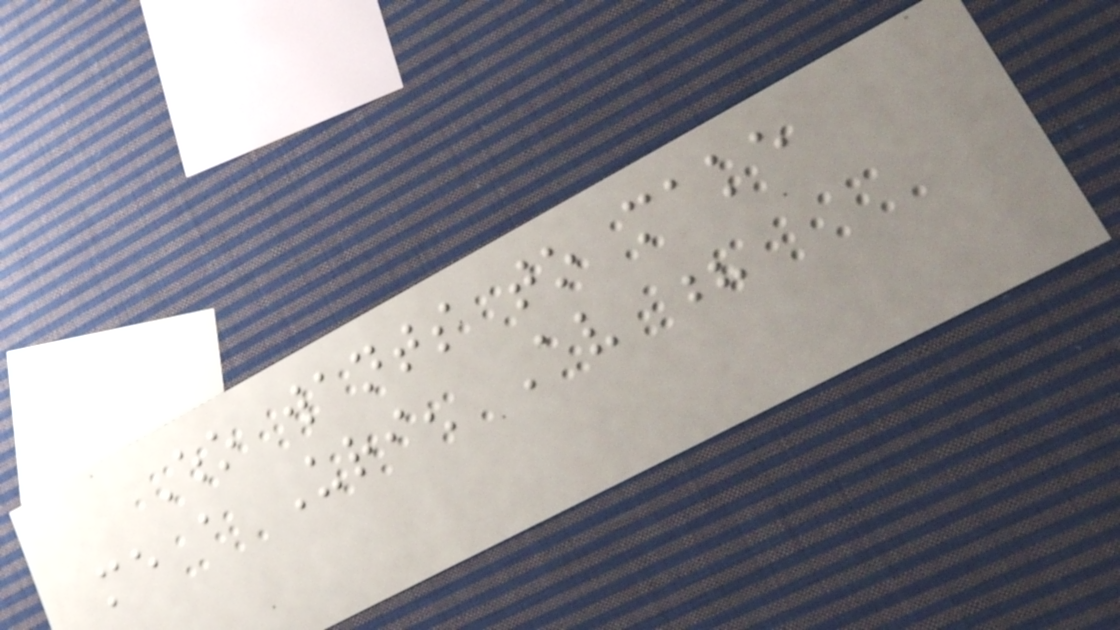Who wants to make
me a Urien Av ?
